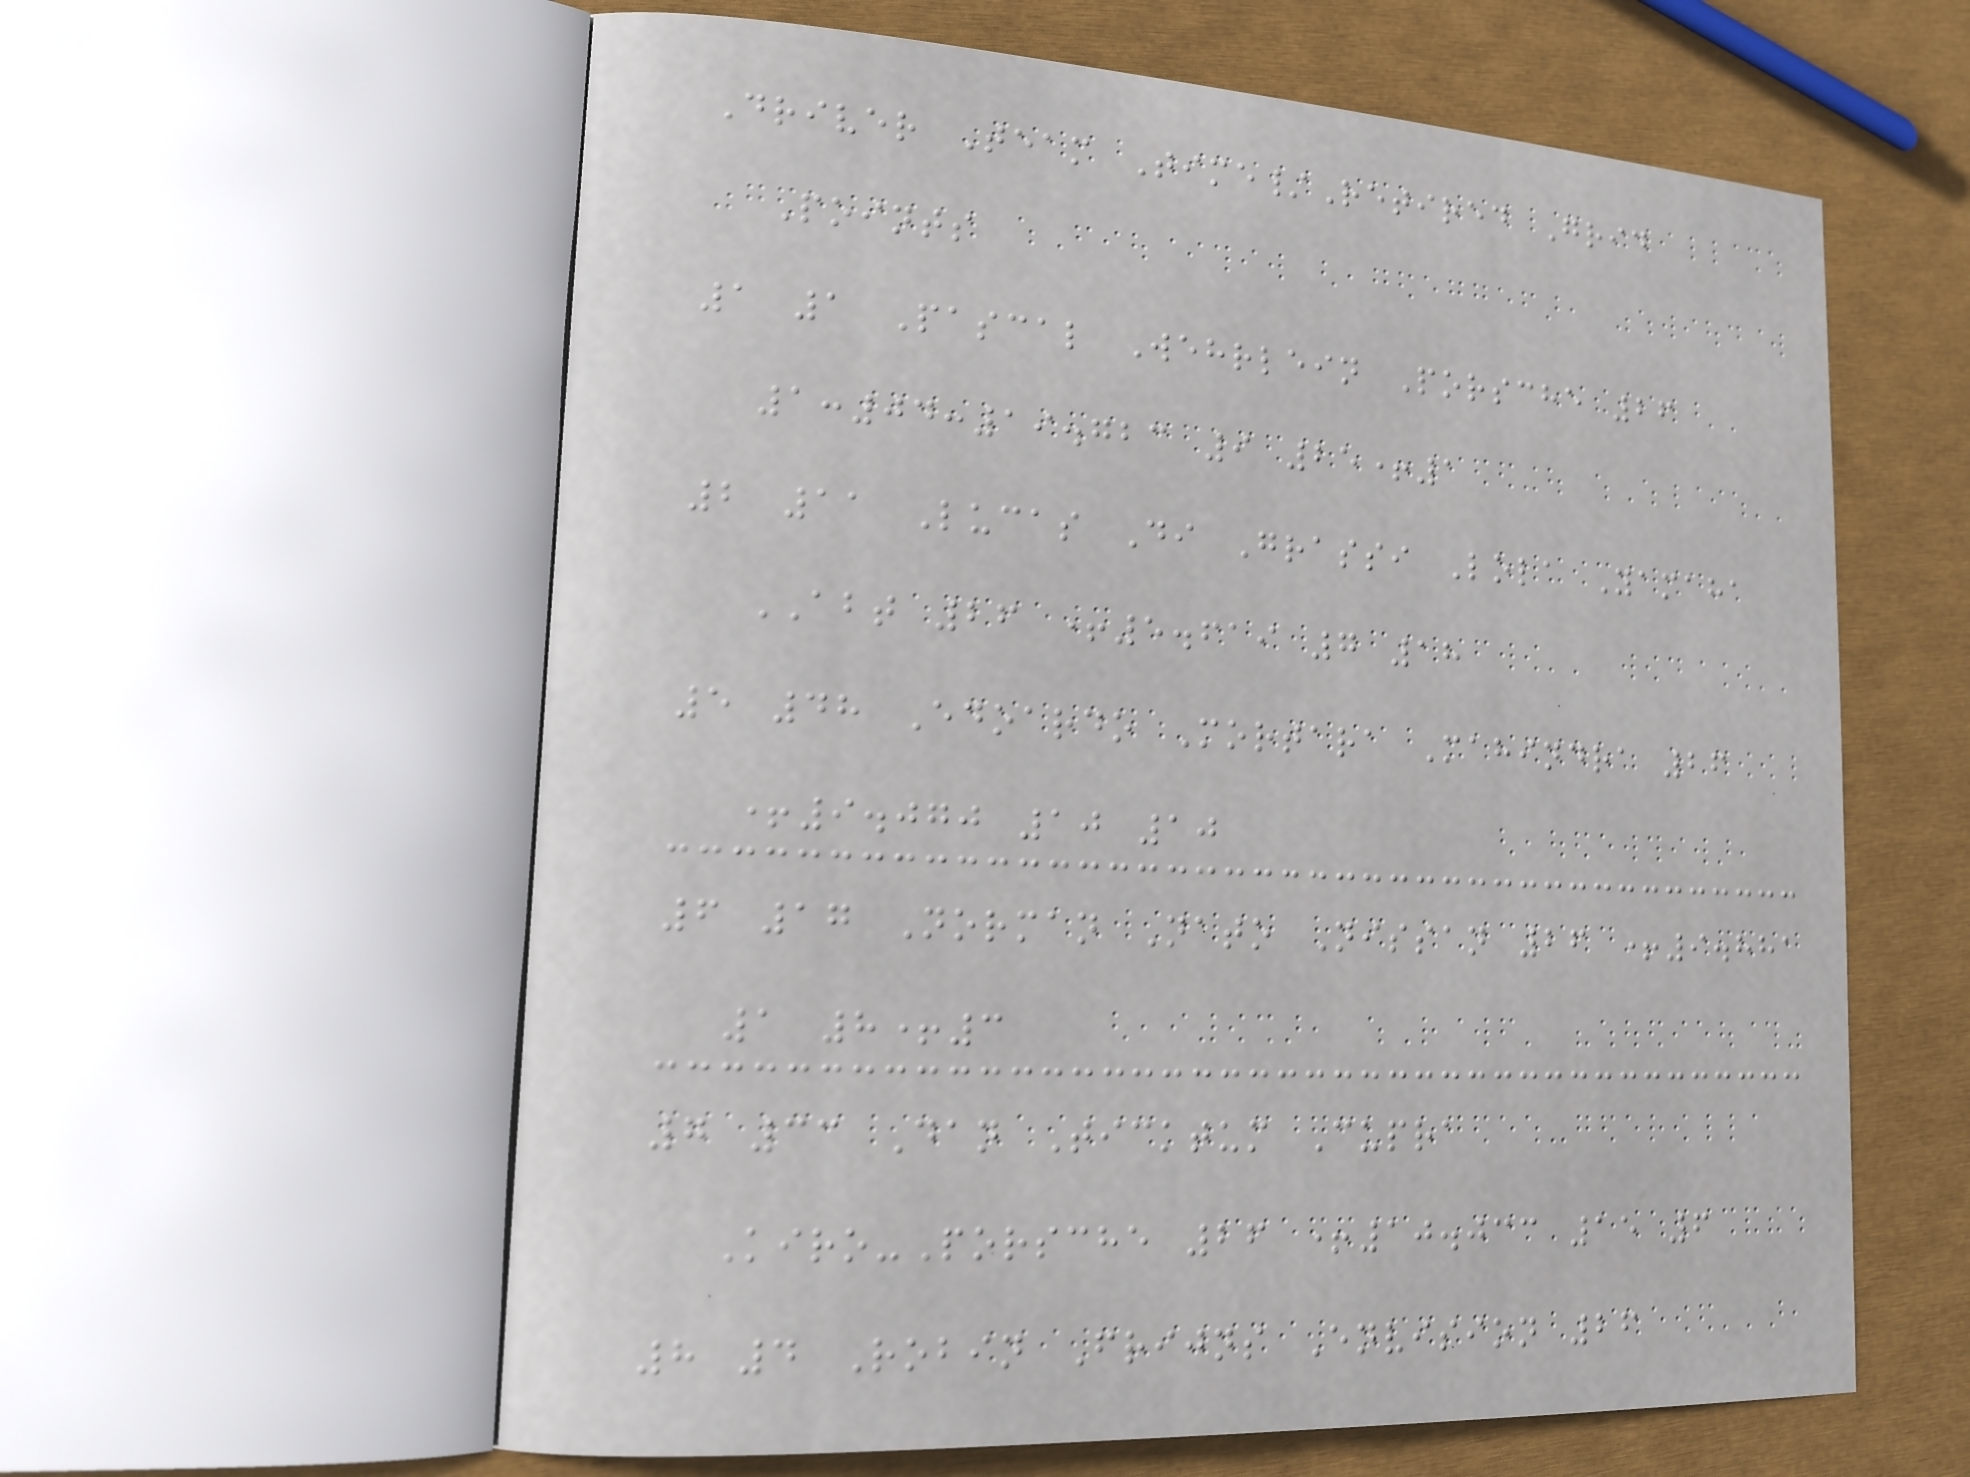Driver Team Time/Retired Grid
Points
1 1 Pascal Wehrlein Porsche 26
1:04:19.723 9 25+1
2 11 Lucas Di Grassi Lola Yamaha
ABT 26 +5.619 7 18
5 48 Edoardo Mortara Mahindra 26
+9.070 10 10
6 17 Norman Nato Nissan 26 +9.881
1 8+3
7 33 Dan Ticktum Cupra
Kiro-Porsche 26 +10.033 15 6
8 4 Robin Frijns Envision 26
